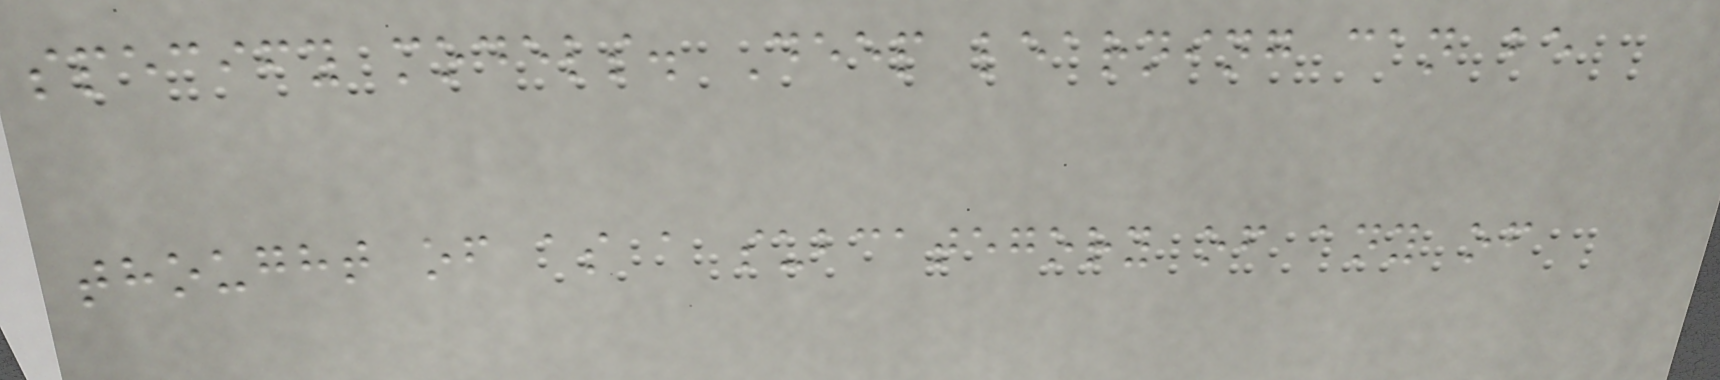specify models. Deep learning can be
thought of as a subcategory of any of
